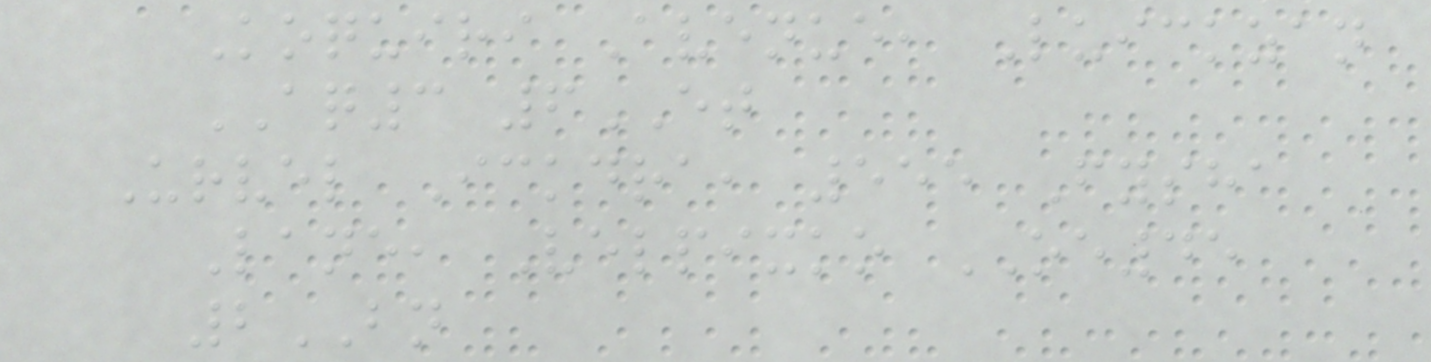Koquiri Avenue, Luickzan
AQ3 6ET
Urvel Ickdra, 555 Fysha
Lane, Velpixko OE45
2BN
